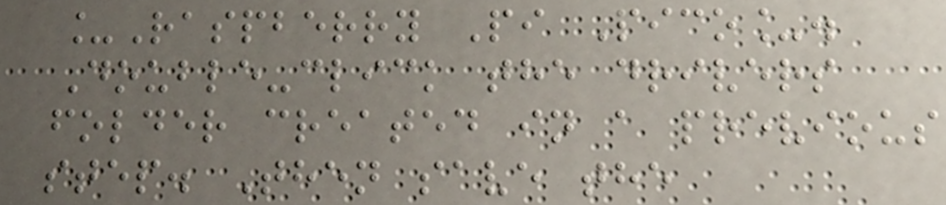_Raspberry Pi Pico_.
Double-click the drivers
folder created in a previous
step. Then save the
